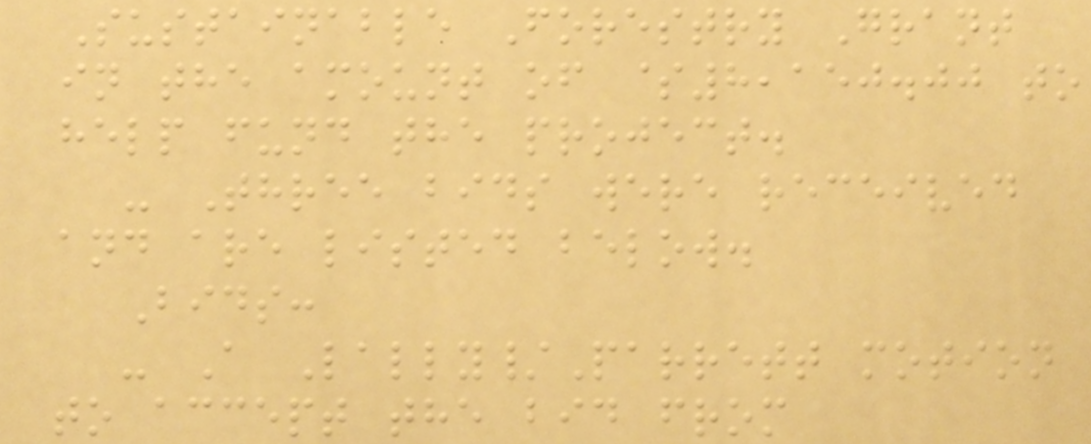Sustainable Forestry Grant
in the amount of $8,150.00 to
help fund the project.
- Three bids were received
and are listed below.
Bids:
- A Lally/Parrett motion
to accept the bid from
